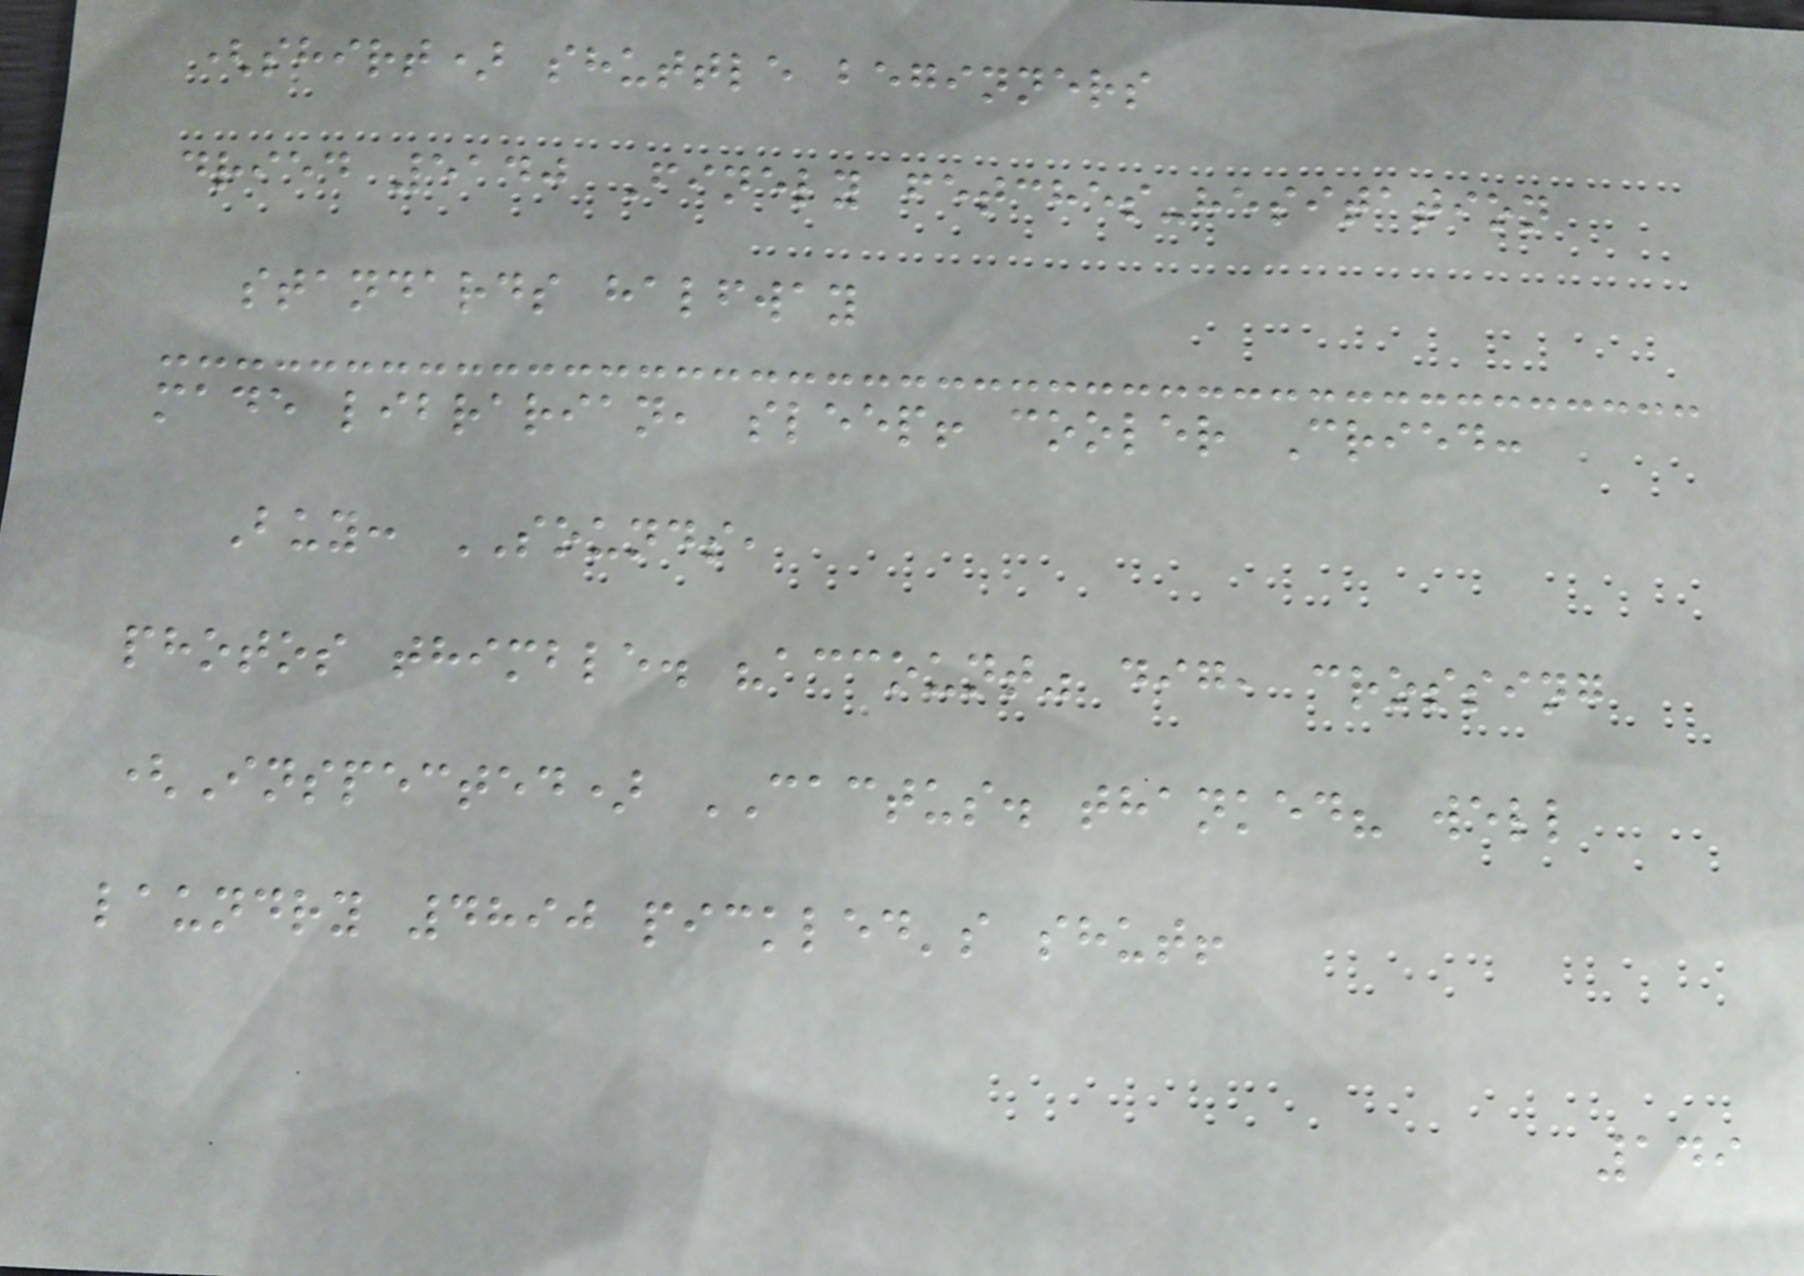(shirt) shuttle beginners
dried 5140 Finely fetches-hesitation
standards halfway
made librarian, sleep! cooler Cried:
Buy: SOUNDS,
photos thimble. "account" dig, crossing
(Inspected) CACTUS. thanked? well
laundry 4890 pickled's shut!
149
